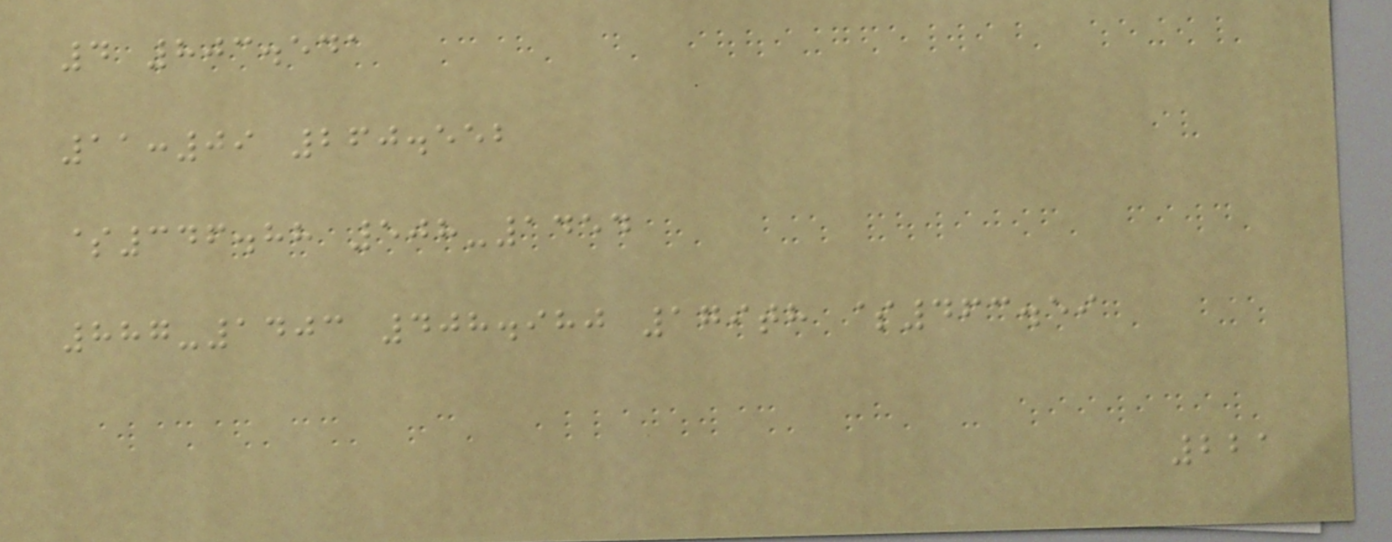4 803.541
11:09 260.552
$346.88 508-1454
887-1403 408.980 179th $463.59
221
